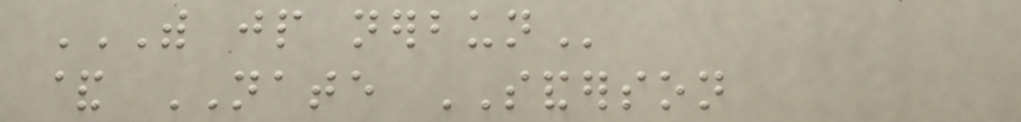WITH JP NERBUN
& NATE SANDERSON
